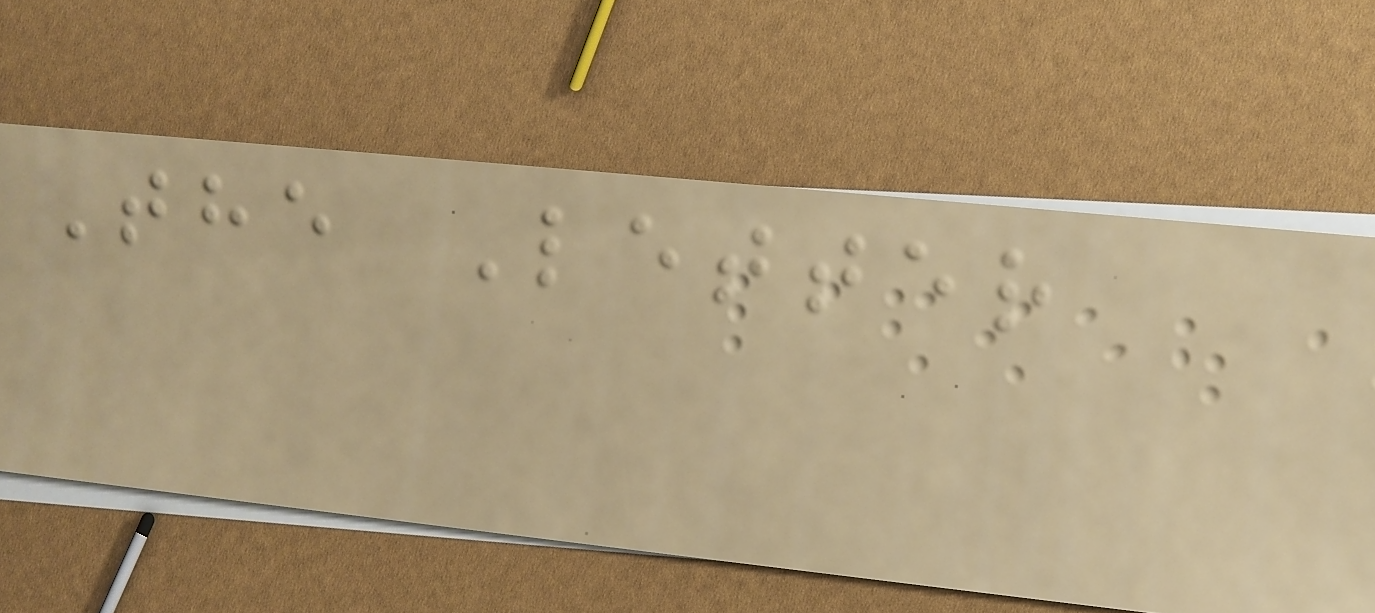The Letter
